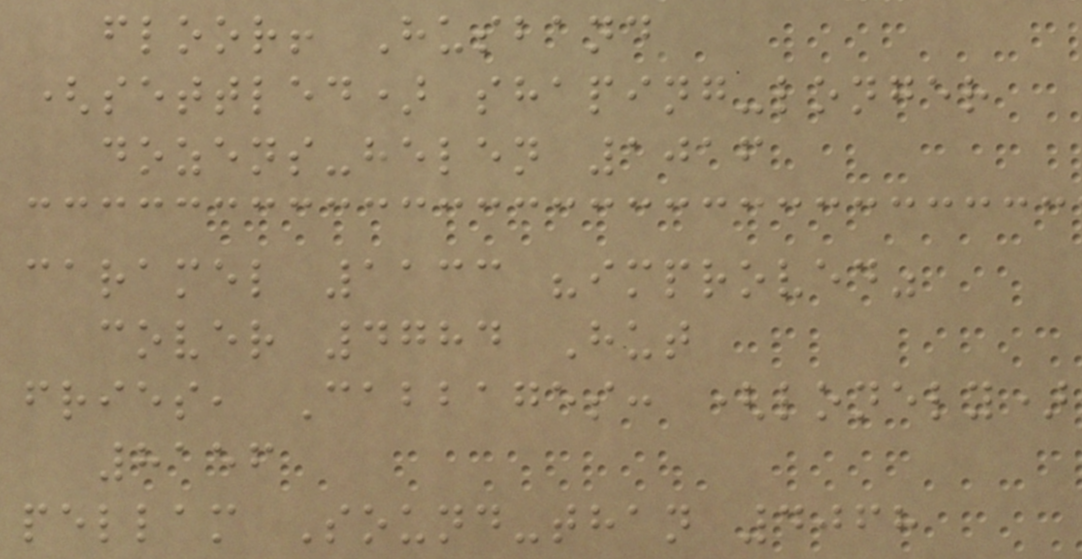floor! Husband
(settled) shaping-longer
dozens-helen 1016
caramel 1133 "improved"
cover 4784 Hut
fries, Cabbages: (lonely)
8156
pellam Sound-than 4068
